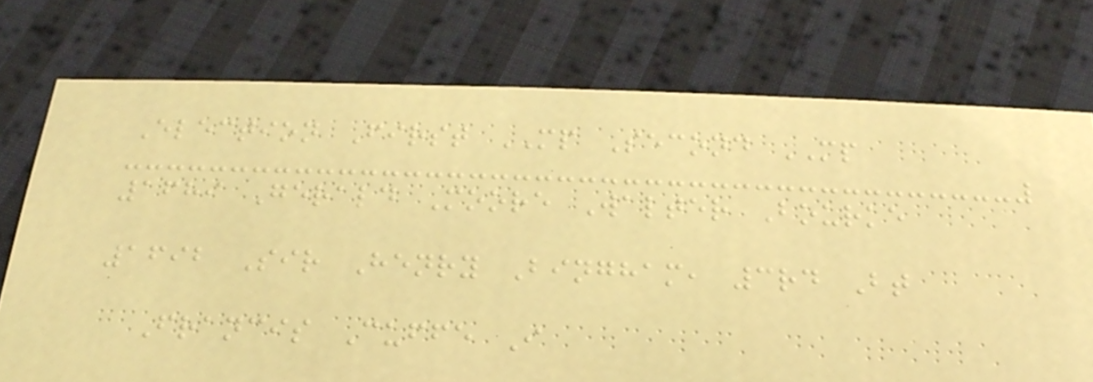Election First MP Second MP
1689 Gerald Moore Walter Bourke
1692 Sir Henry Bingham, 3rd Bt
Francis Cuffe I
